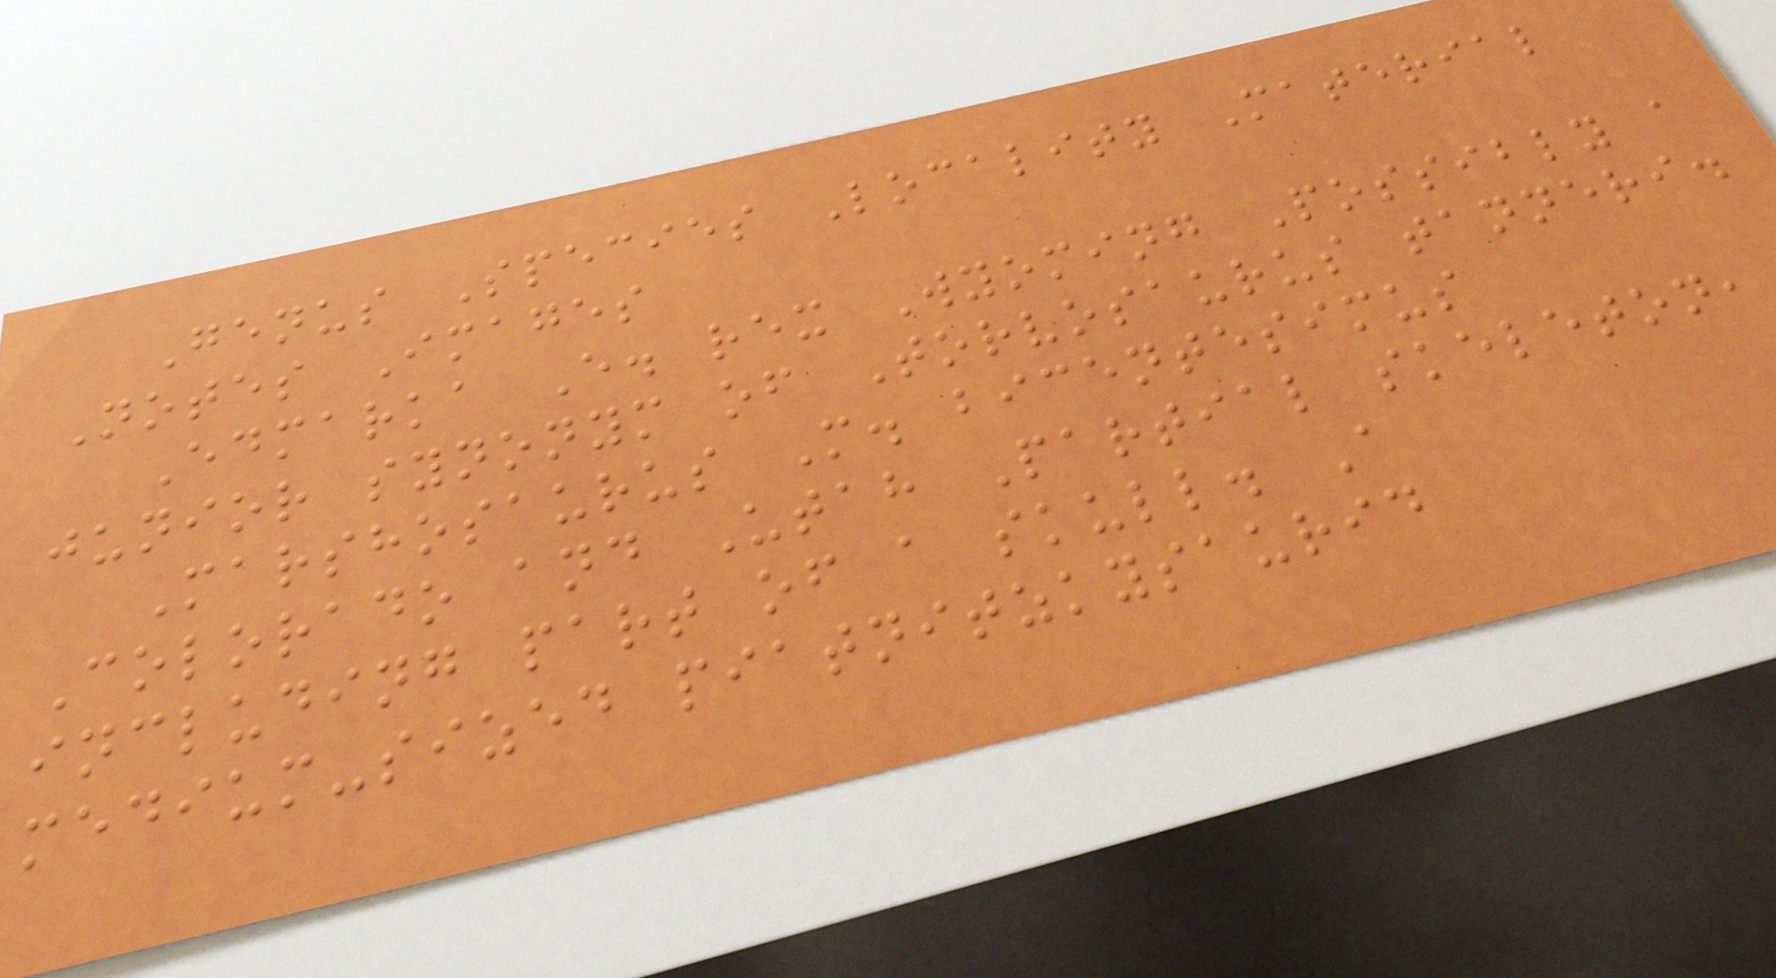Genus Species Locality Material
Notes Images
Edmarka E. rex Wyoming Possibly a
junior synonym of Torvosaurus tanneri.
Marshosaurus M. bicentesimus
Colorado and Utah Partial skeleton,
including part of a skull. A
medium-sized piatnitzkysaurid
